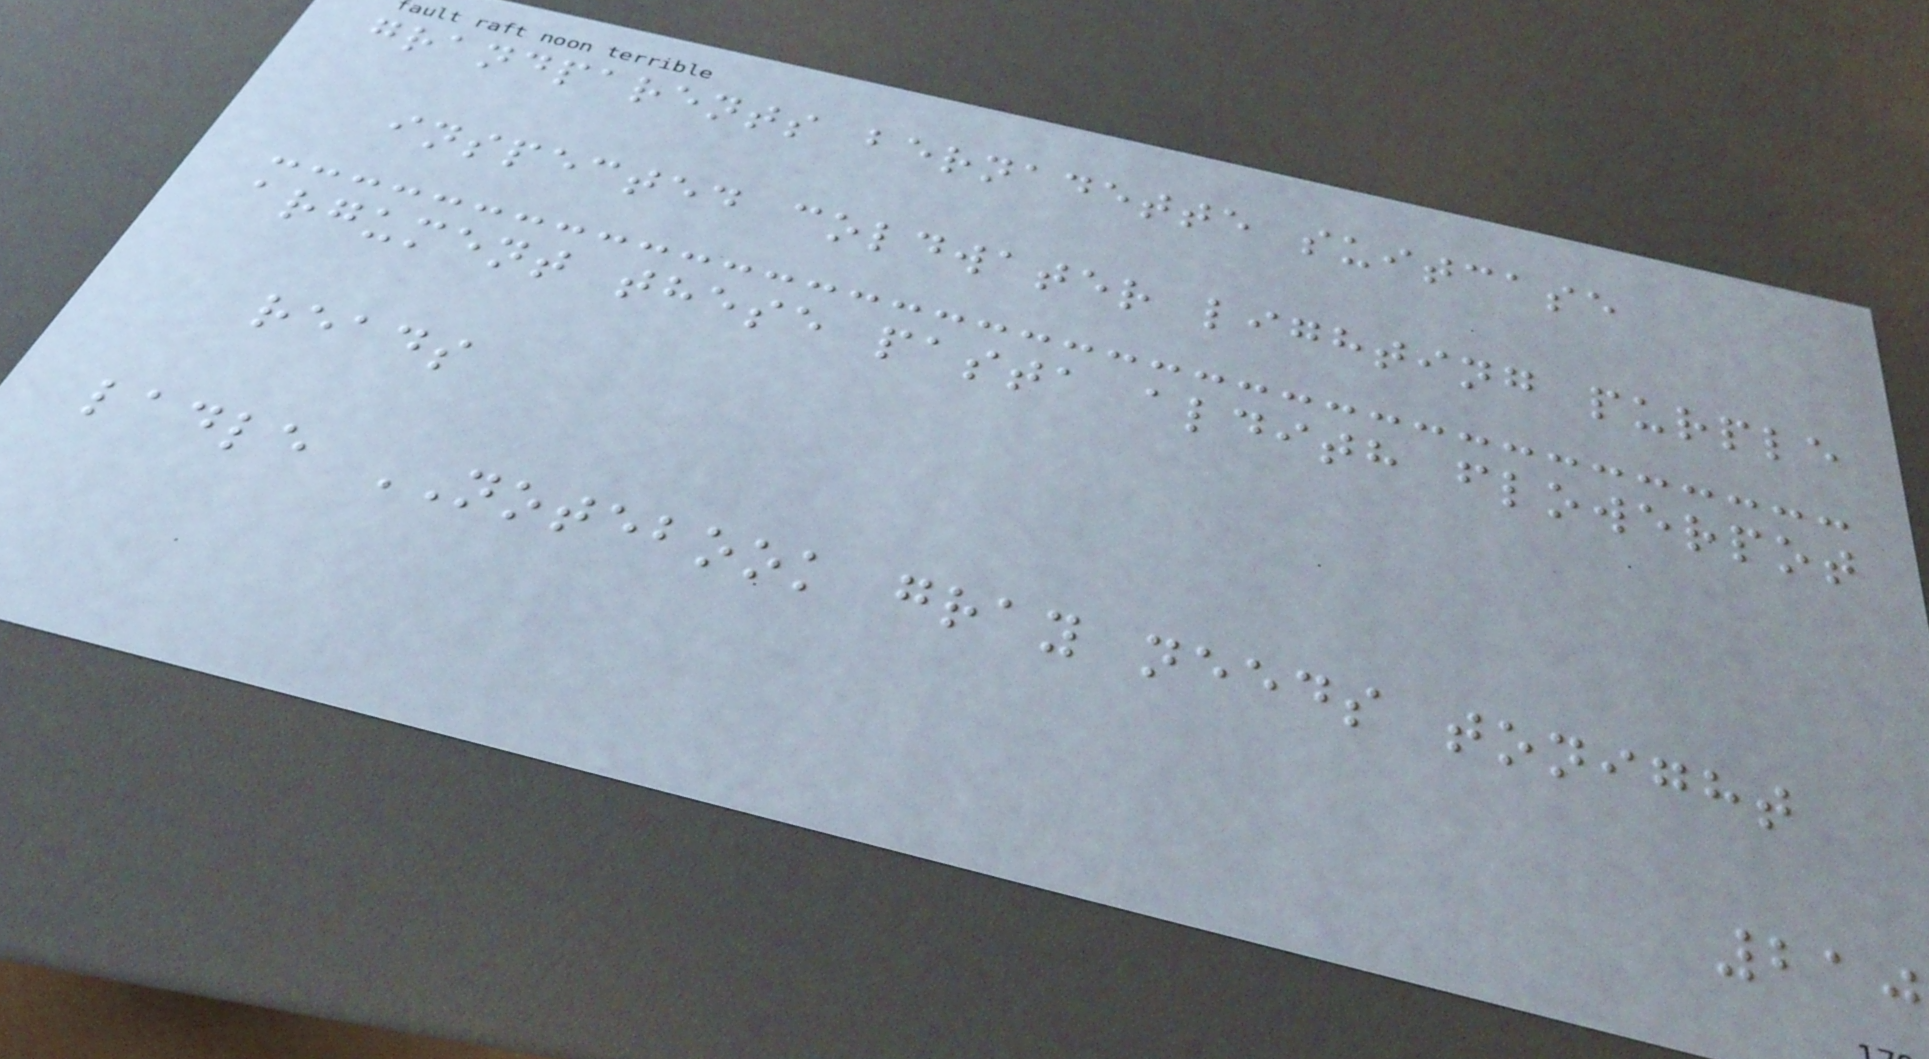grandparents bernadette suitcase
inspected coldwater lighting purple
argument these pasta aldith flowerpot
reads
ladle NOTEBOOK gray needs tonight
210
